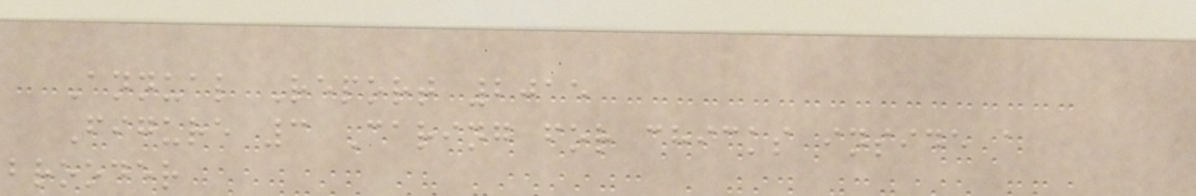Annual Report 2015
Figure 3 Caring for chicks inside a
brooder
